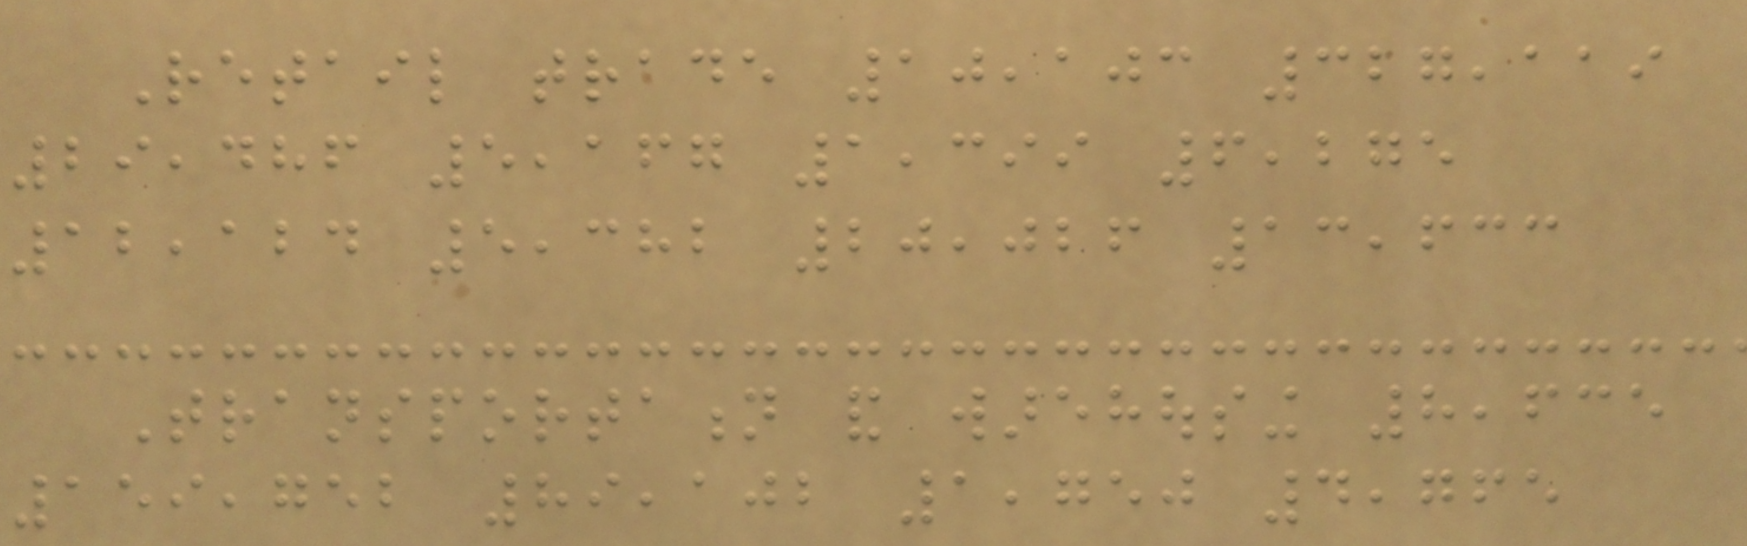Retail trade 10,103 327,119
29,486 5,167 1,399 6,275
12,124 5,382 20,026 13,633
Transportation and warehousing 8,635
159,752 89,102 1,750 4,765
